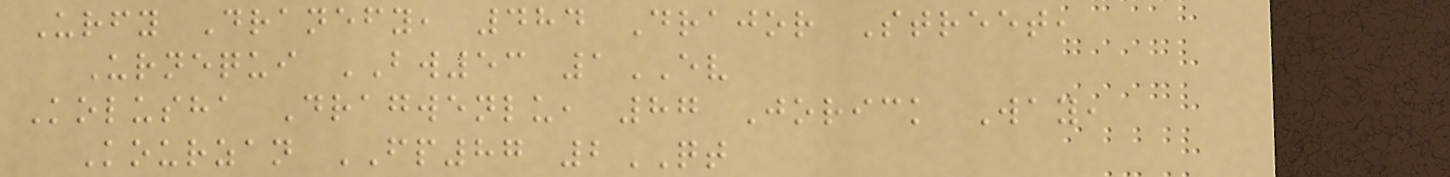Urfy Dranefy, 484 Drajor Street,
Urnequi BW53 1EV
Kolusha Dragwenlu, 87 Jorick Way,
Kourzan FP87 2QT
